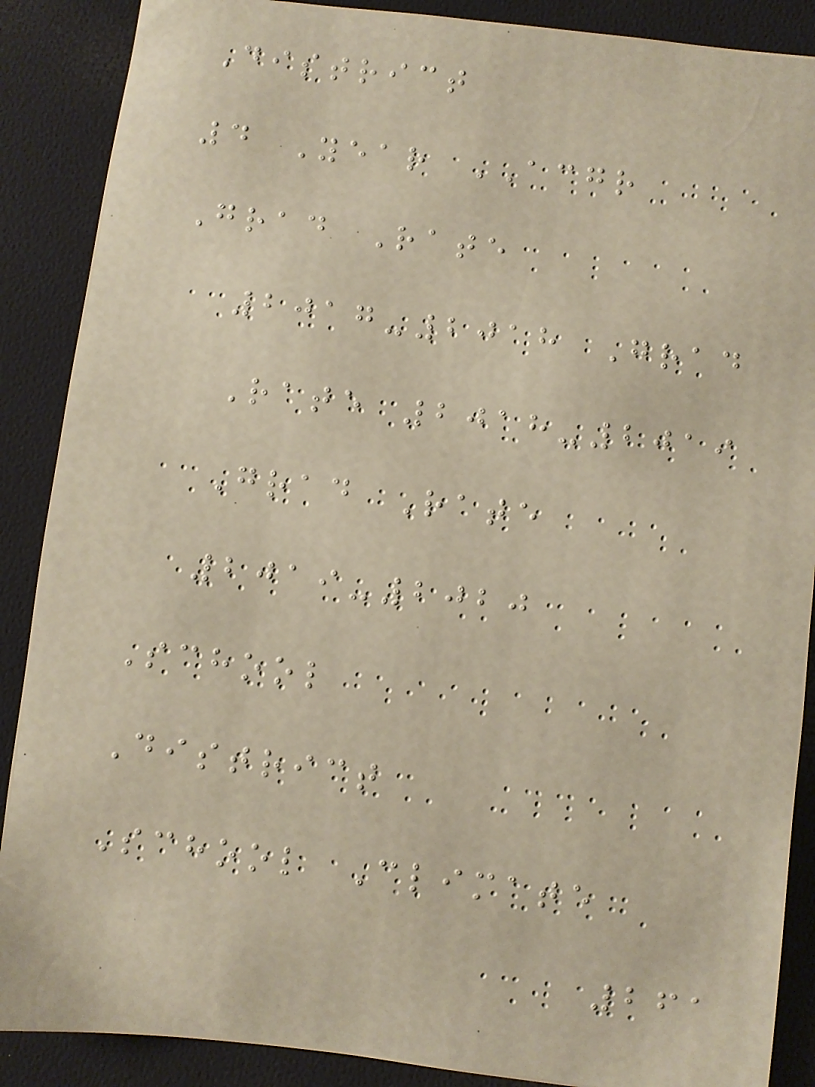District
4 Year ACGR
Grad Rate
2017-2018 Grad
Rate 2018-2019
Grad Rate
2019-2020
School
District
School Climate
261
